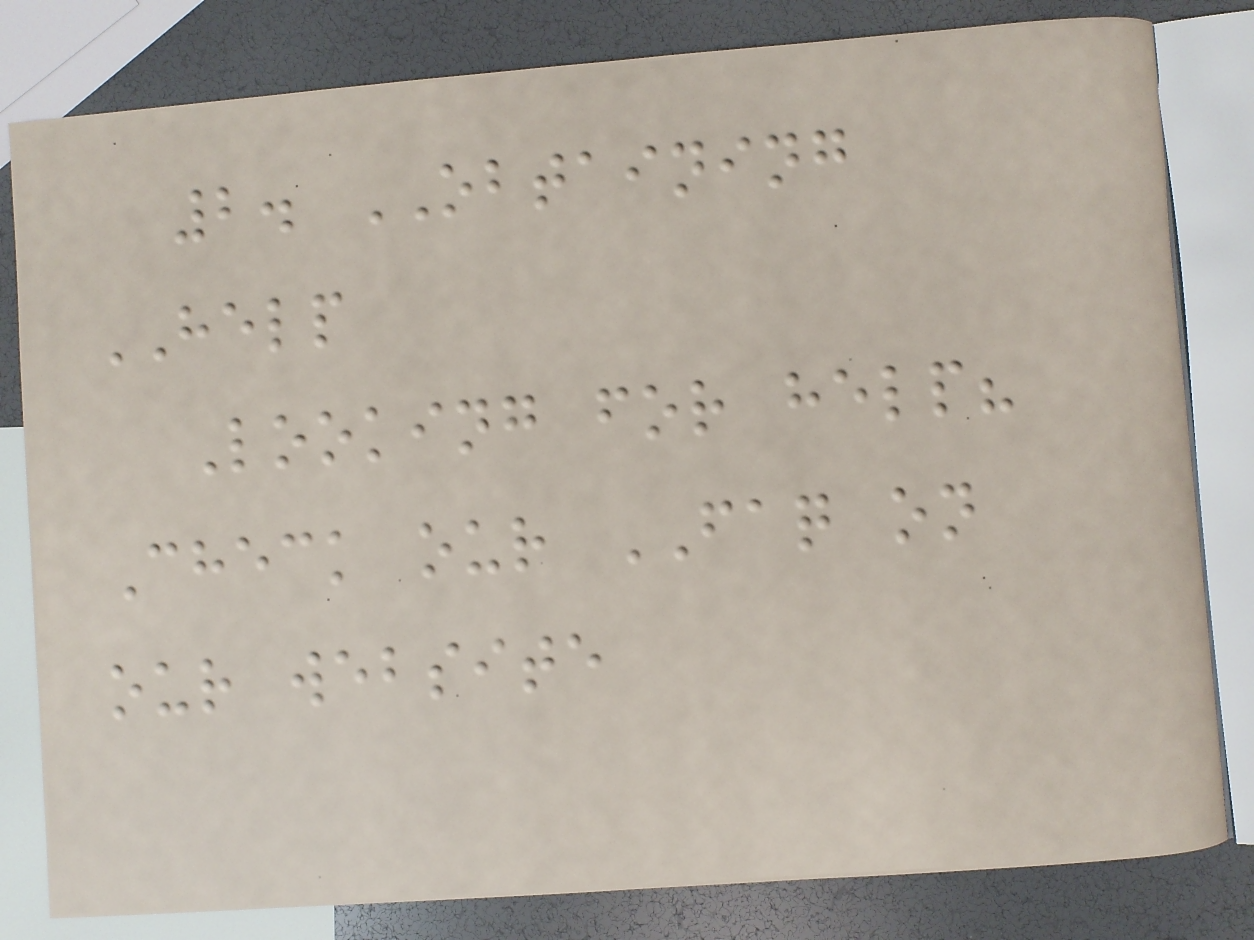2. OBTAINING
HELP
Looking for help?
Check our FAQ on
our website
